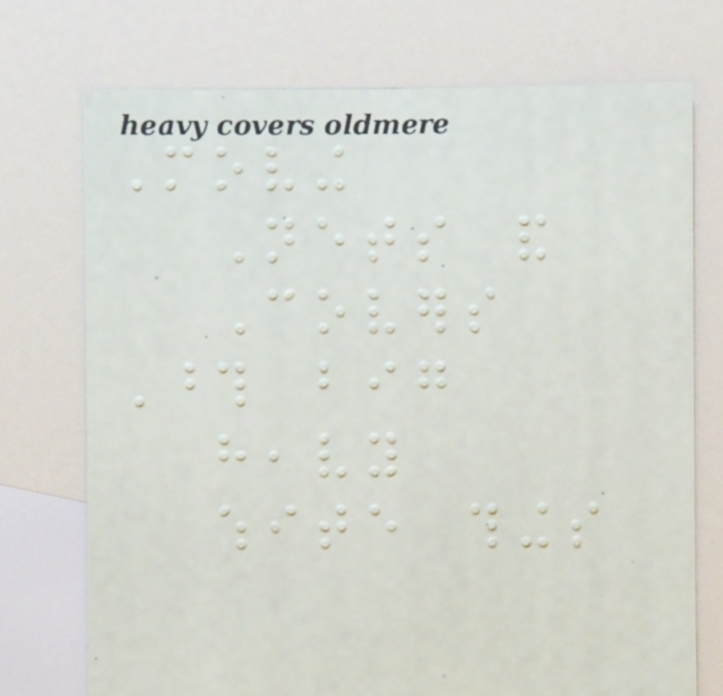Moving
Nets and
Covers
Those big
heavy
white things
